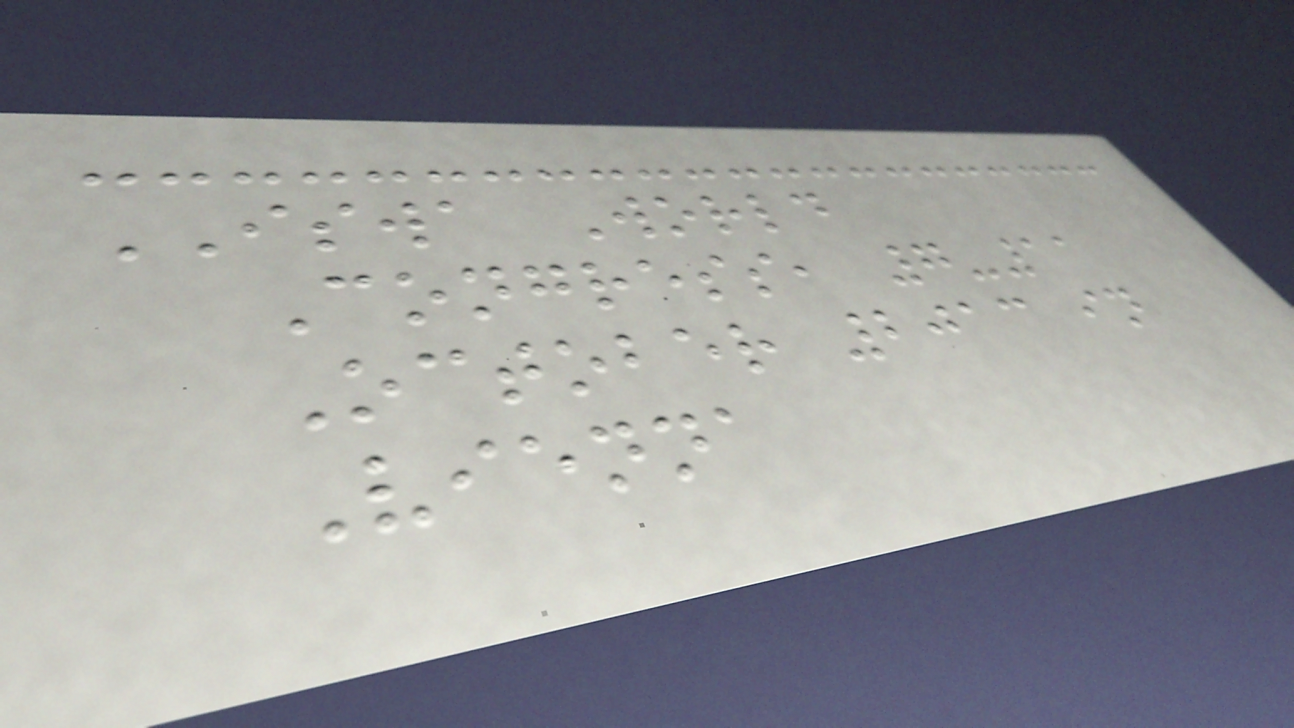ISWA World
Congress, 7-11
October 2013 in
Vienna
